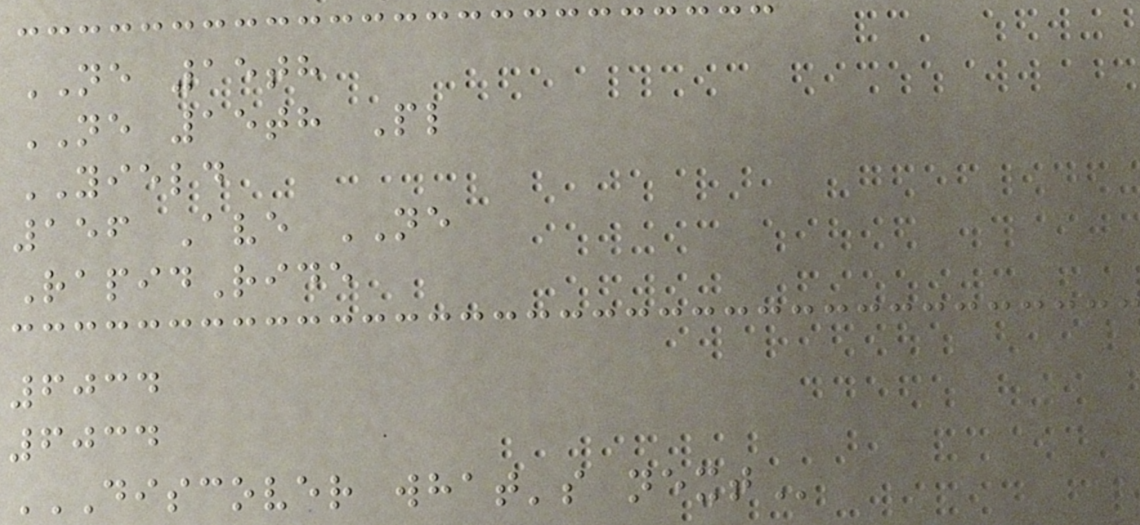NE 15th
NE 15th Pl
YIELD
156 Ave NE
RapidRide
6034
6034
DISCOVER WHAT'S NEXT
